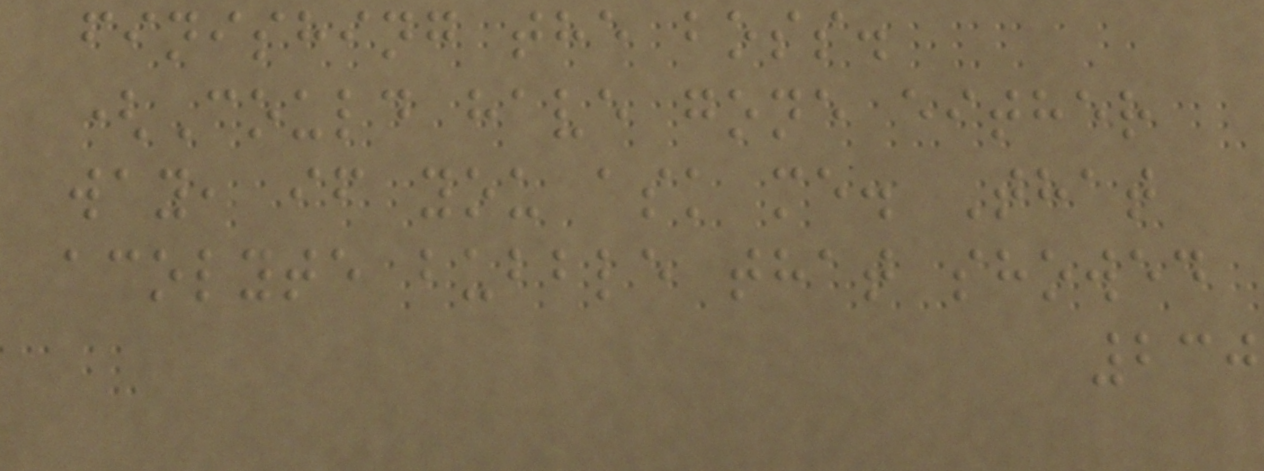finishing the boss.
(Could have gone either
way, if you ask me. That
acolyte bubble that showed
230
